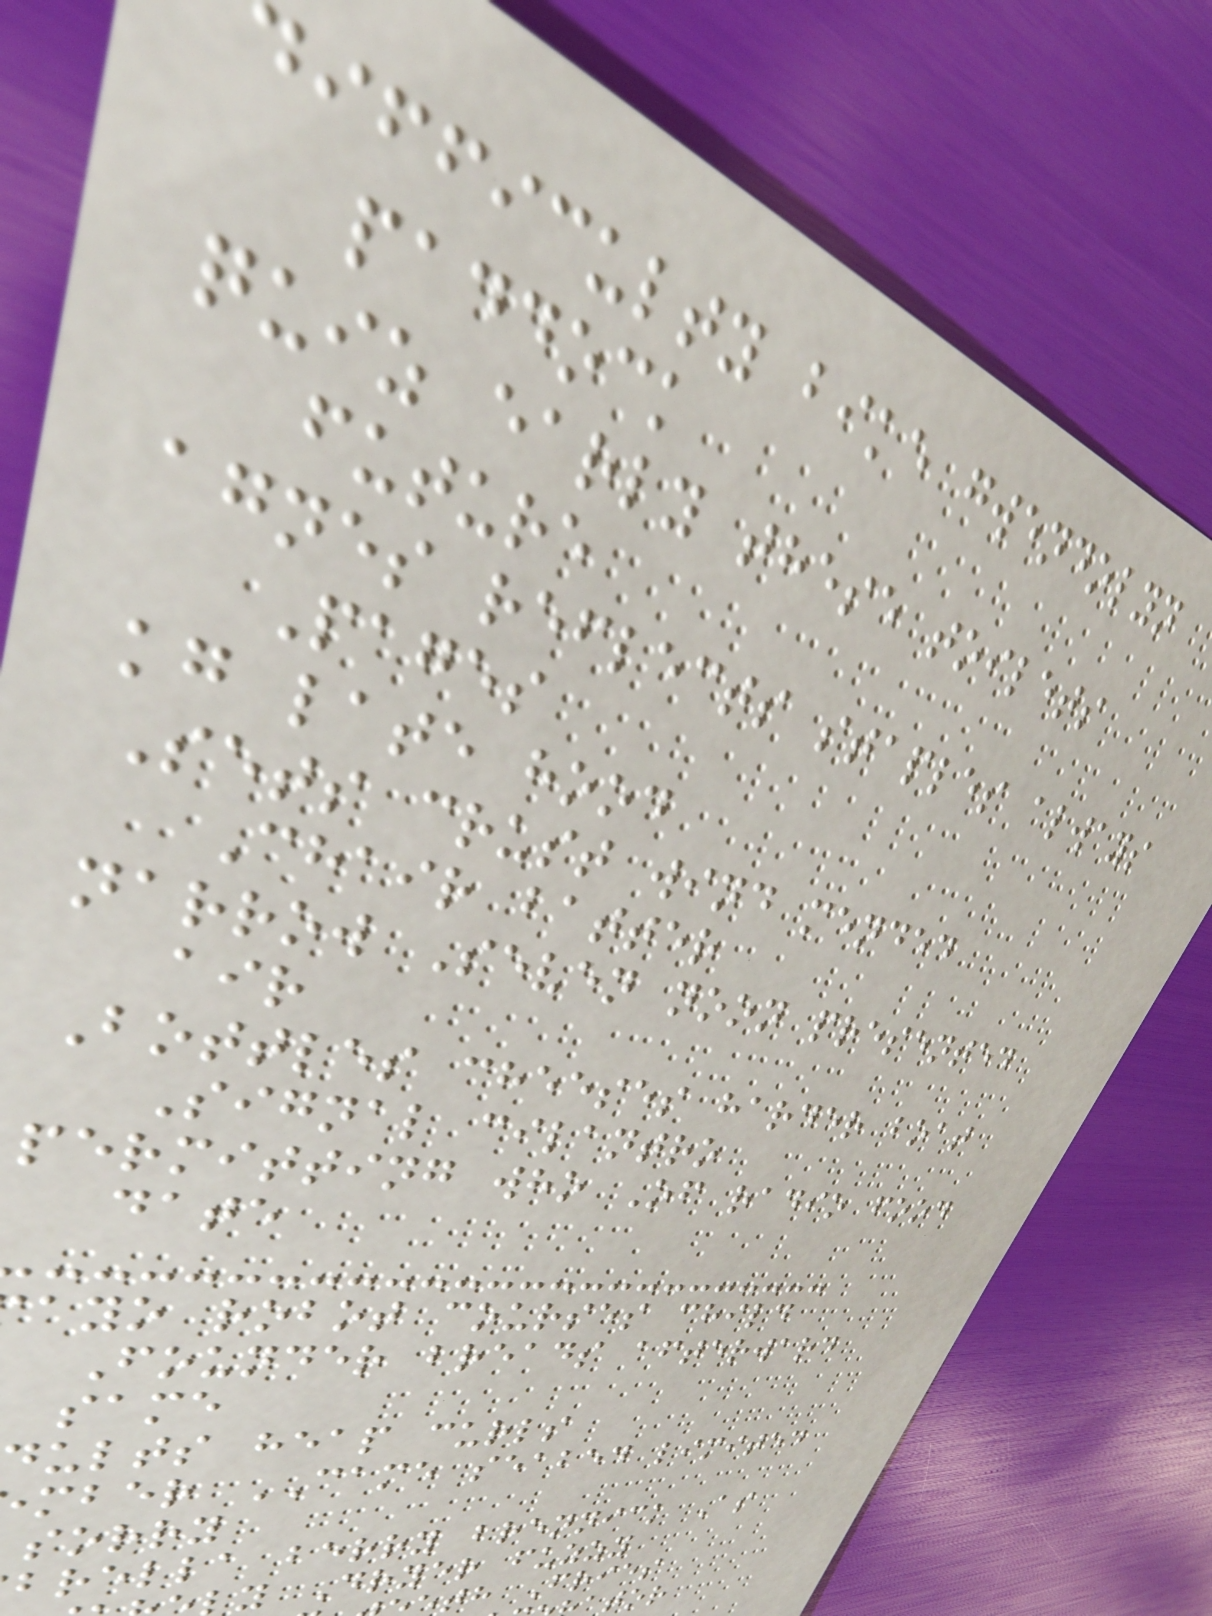difficulty bike gwendolyn
paddock
quiz early these toilets
future
agnes reflects staples always
Pages
kg late hood
Sets crust wind mended
Chair batter
narrow Seven noon presented
air
Bottles cheeses harder boat
Signal cilantro
permitting who Of radio food
date
ayo robot courses child
Founder breads afterward
same
ults heap curls
mber CAME seabed limited
sorry
brella berry brennick As
y Dryer fuzzy
th Fries
